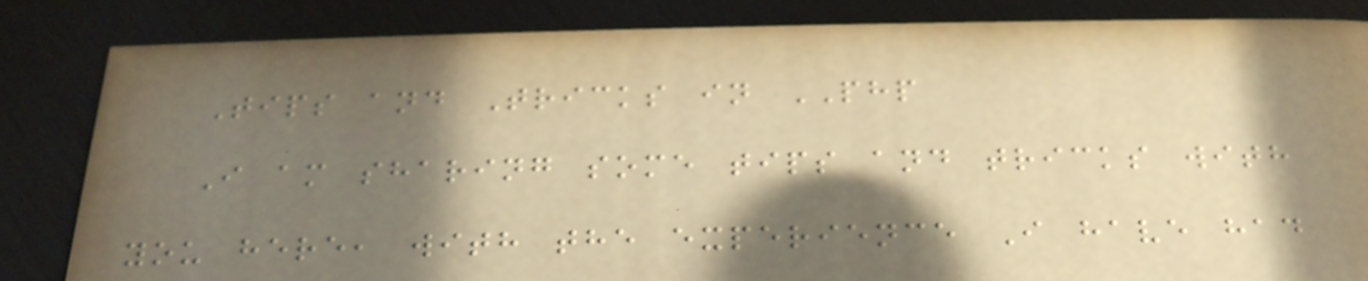Tips and Tricks in PHP
I am sharing some tips and tricks with
you here, with the experience I have had
